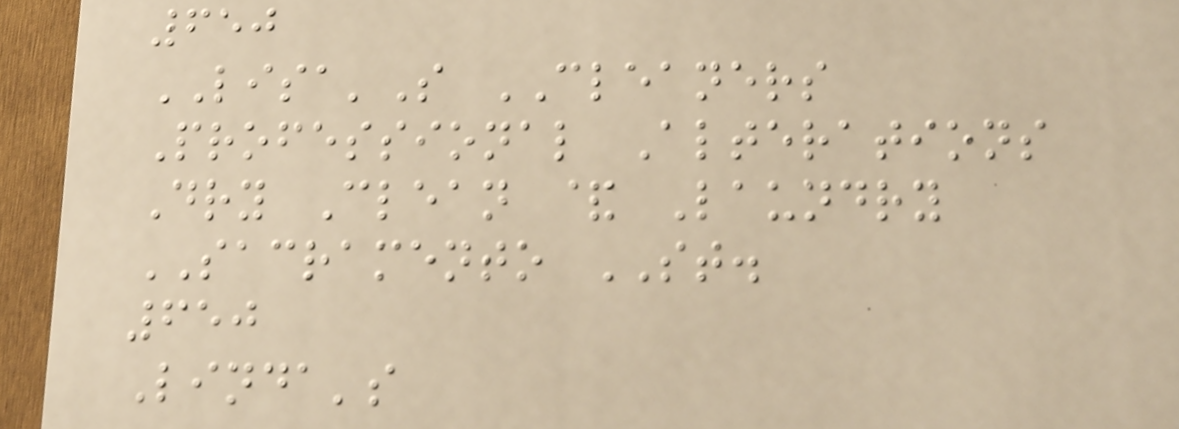650
LISA'S CLEANERS
Professional Alterations
Dry Clean & Laundry
SACRAMENTO ST.
650
Linda's
